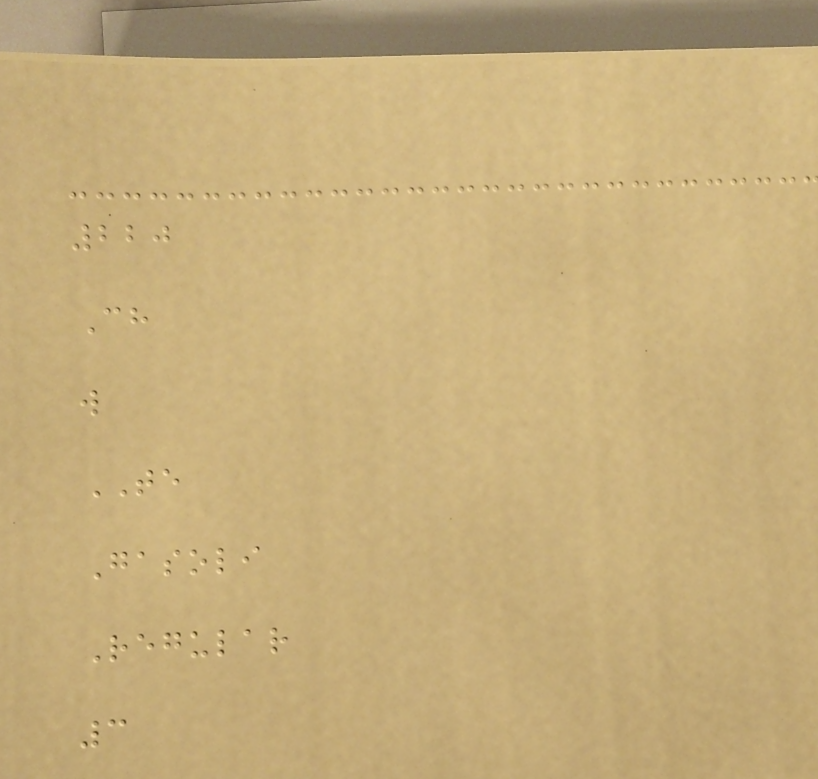220
Ch
w
TE
Gasoli
Regular
3
